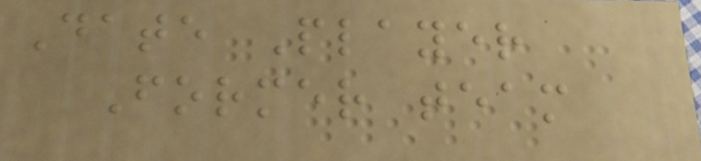Date Player
Former team
